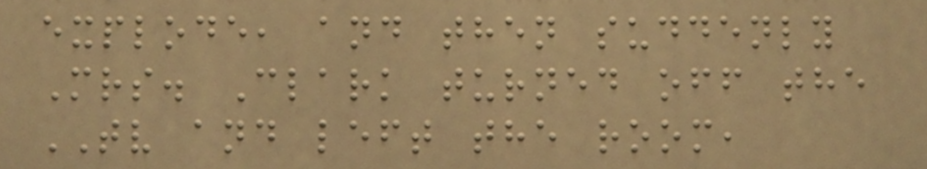explode, and then suddenly
Mrs. Clark turned off the
TV and left the room,
